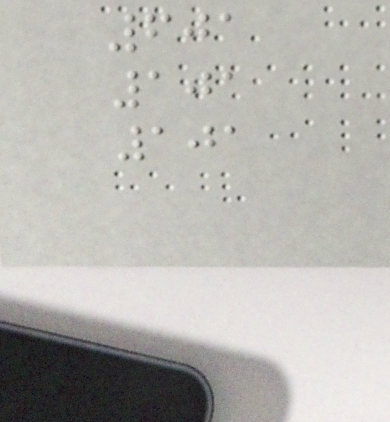601
101
101
